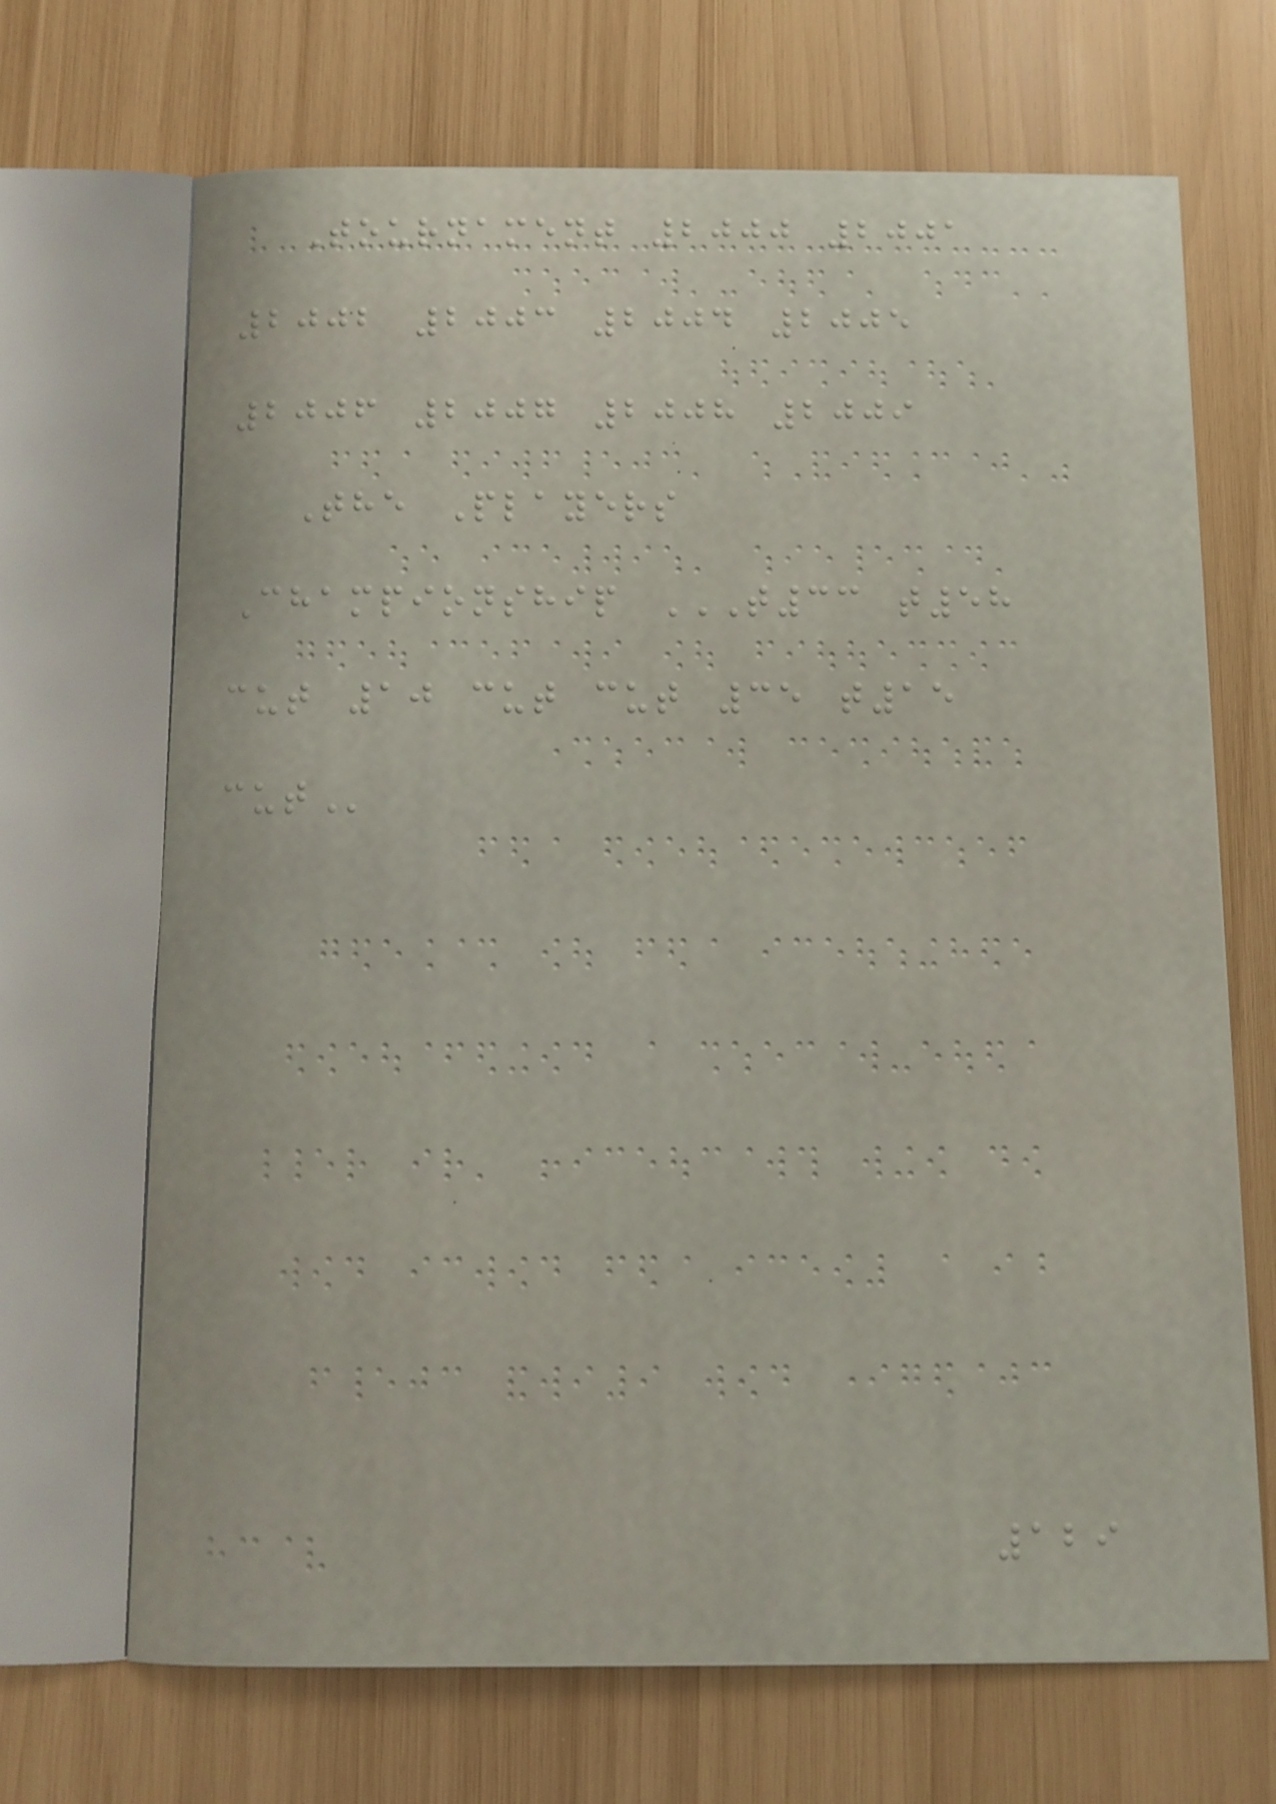Tournament 2000 2001
2002 2003 2004 2005
2006 2007 2008 2009
The Players
Championship T33 T58
CUT 10 CUT CUT 35 T15
CUT
129
